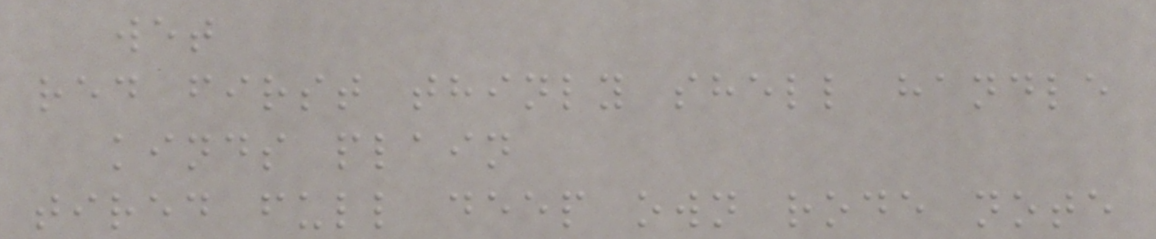wet
red first thinly shell handle
kinds plain
tired full deep own rode note
